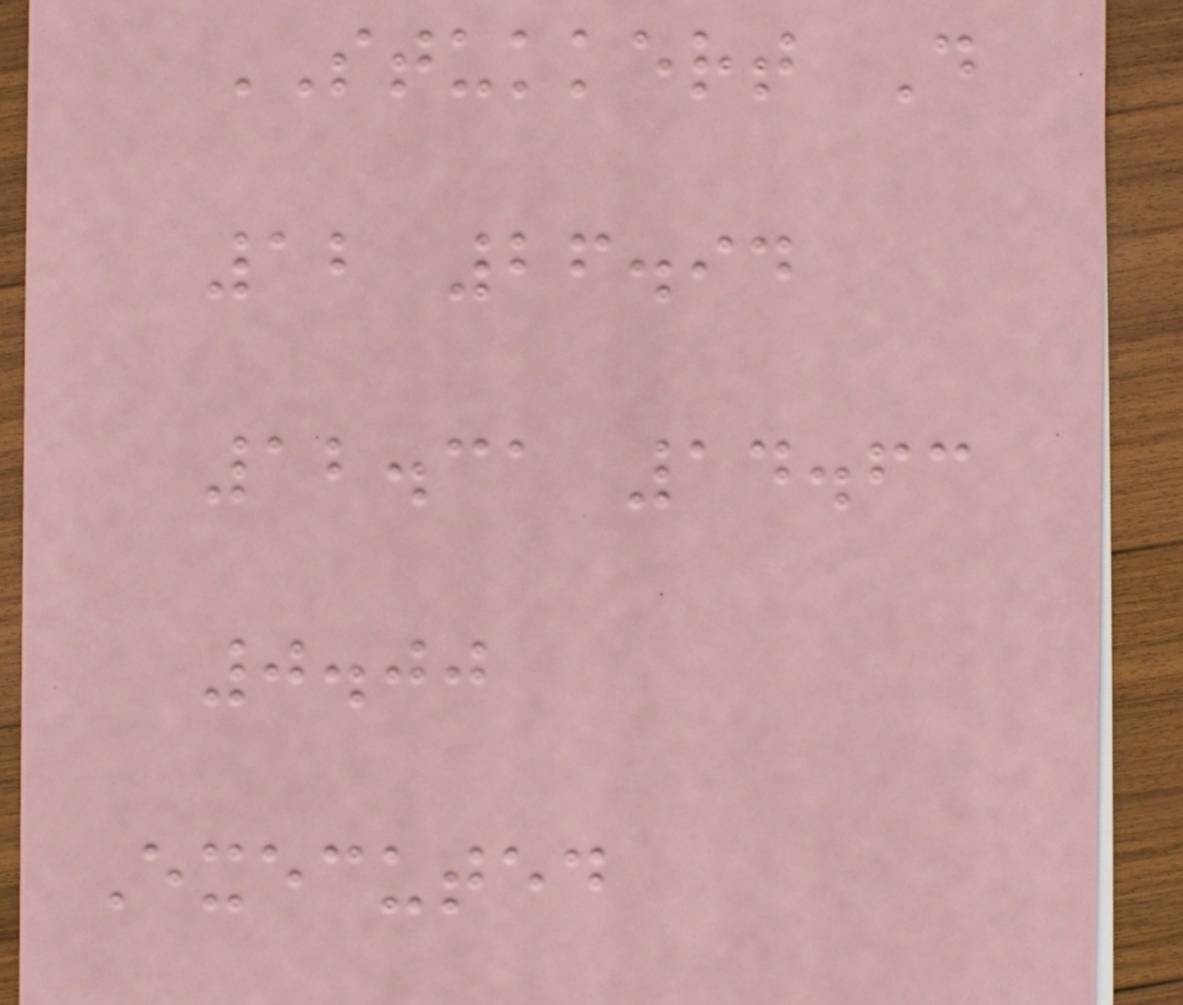STUKKERT D
12 26.94
12.31 14.63
0.00
Executed
